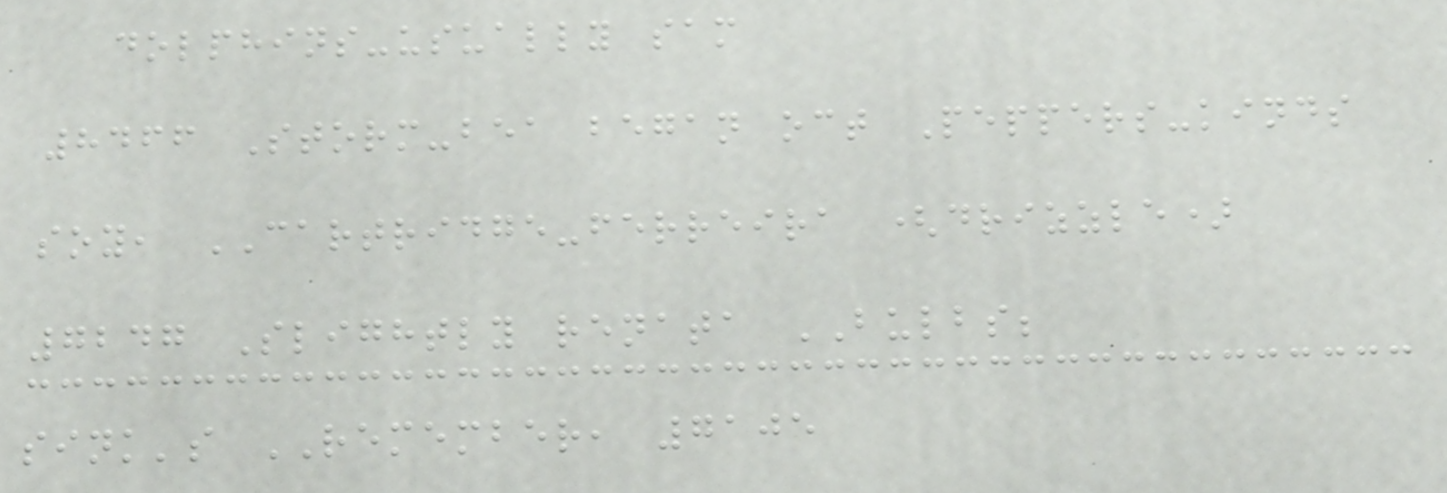dolphins-usually sam
8466 Storm-bea began oct Peppers-kinds
soy, CARTRIDGE-ferreira (drizzle)
7247 Slightly renata BULBS;
sink's REMEMBER, 7105
